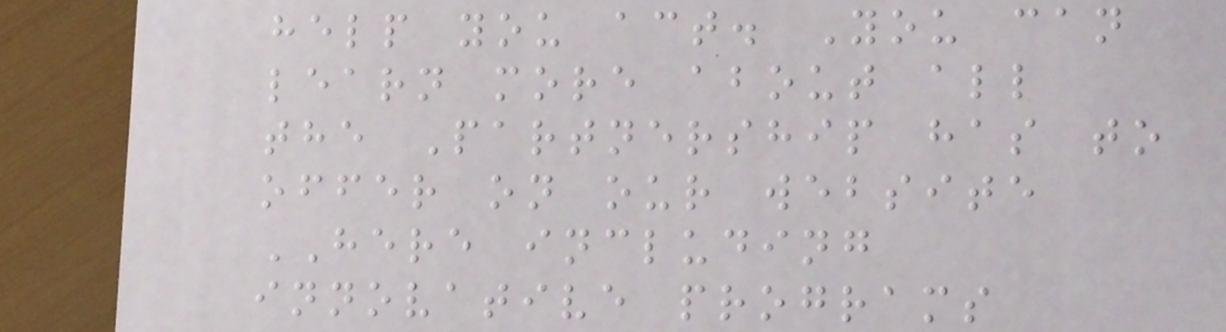help you act. You can
learn more about all
the Partnership has to
offer on our website
HERE including
innovative programs
